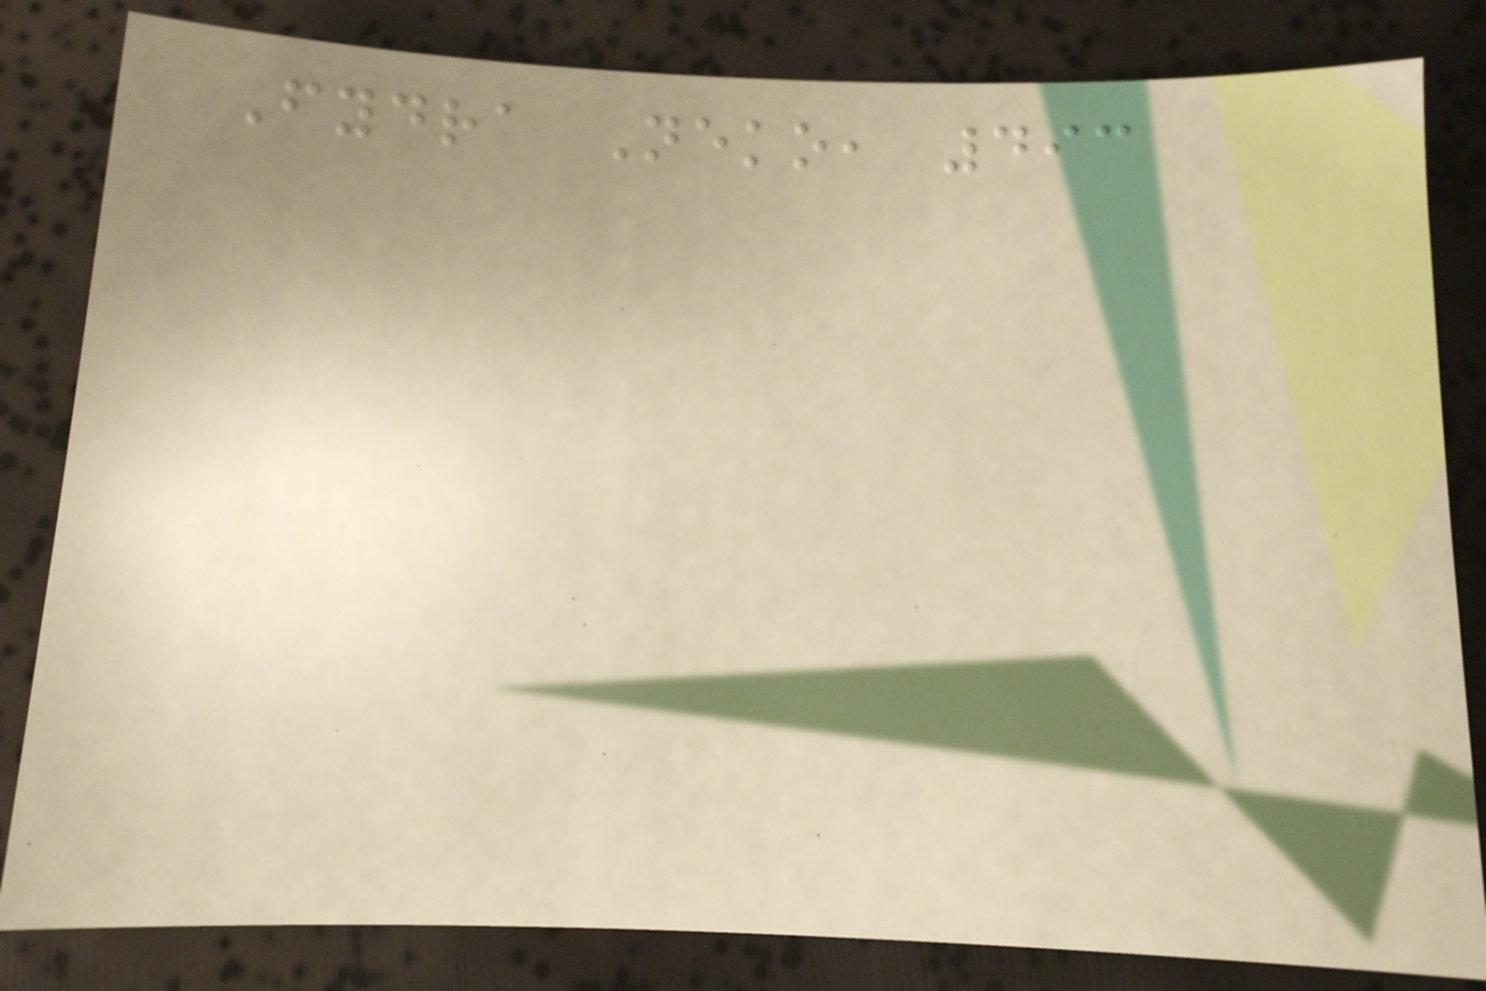Fydra Neko, 493
